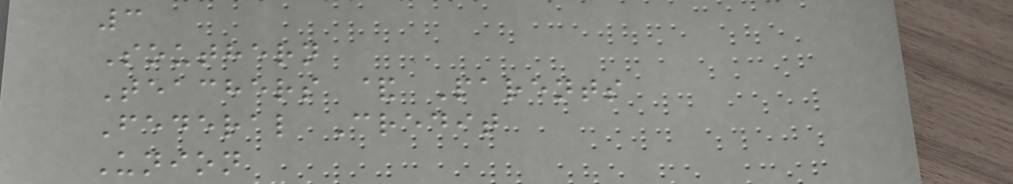3
Southern
Teachers & Parents
Federal Credit
Union
